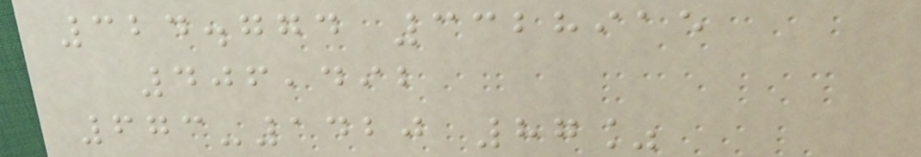324.774 3328915
406,492
673-1420 87%
